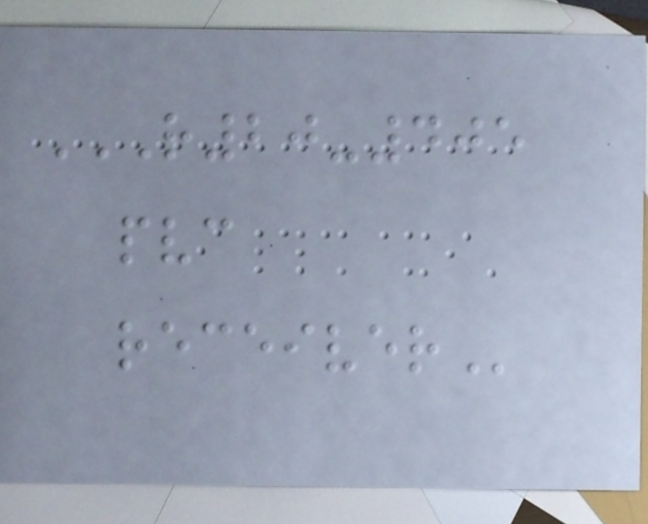R20-405
PVC
RECEIVER
